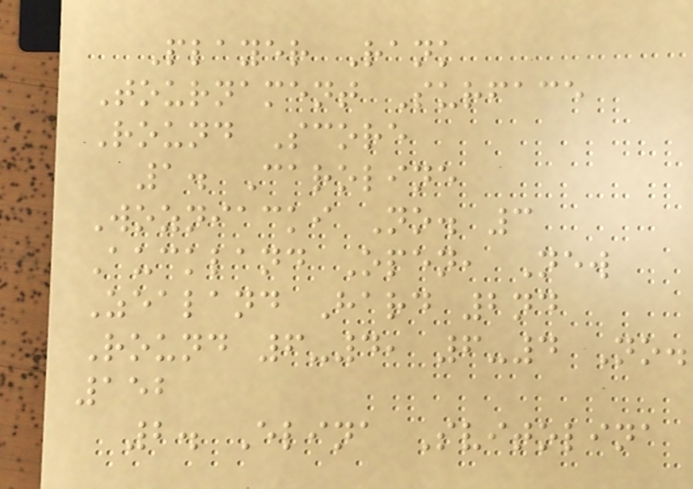Player Rank
Tournament Surface
Round Score
1. Caroline
Wozniacki No. 3
Auckland Open, New
Zealand Hard 2nd
Round 6-4, 6-4 No.
152
2. Elina Svitolina
